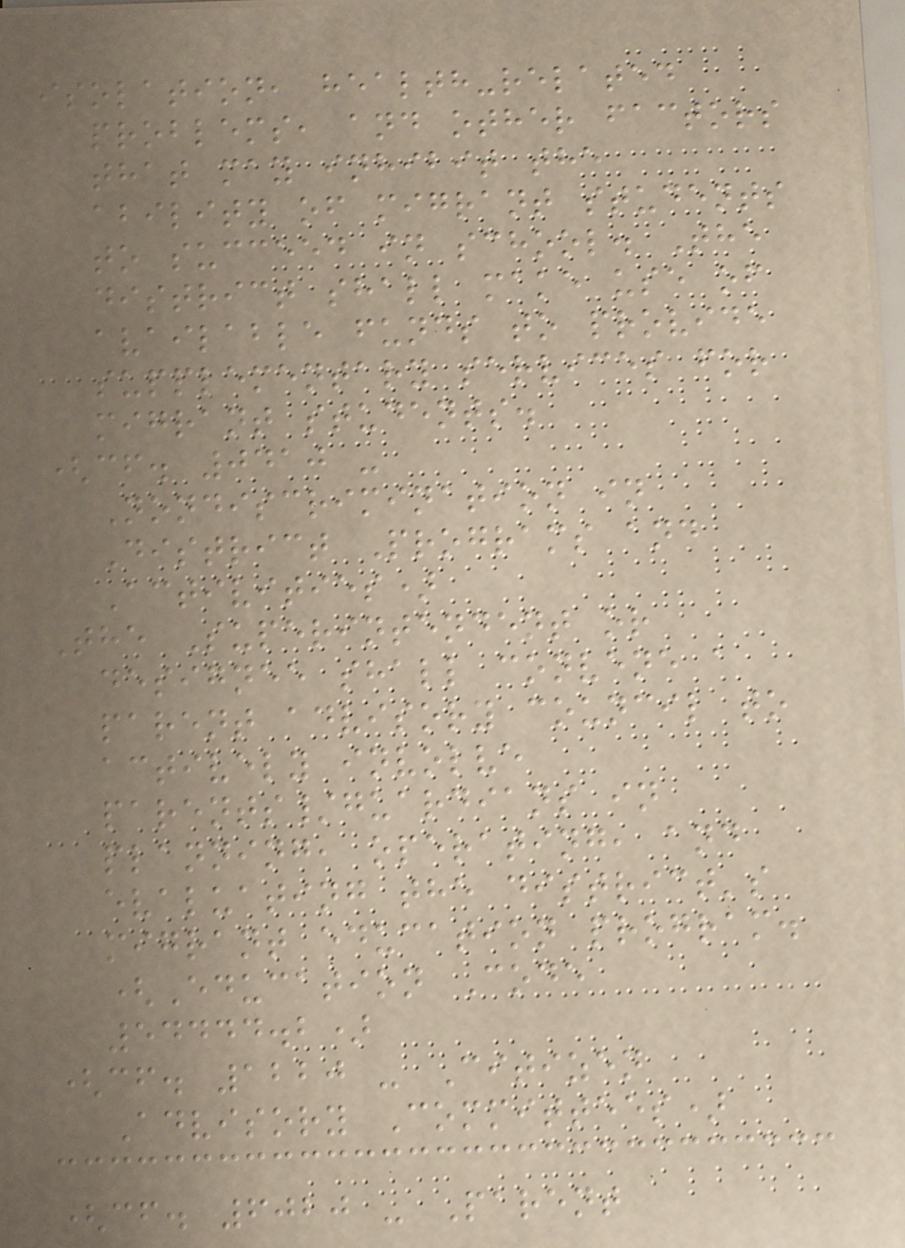isolation, health-related
problems, and other factors
that may inhibit the
ability of migrant students
to succeed in school. The
district shall make use of
available funds to provide
supplementary services for
migrant students.
(cf. 0410 -
Nondiscrimination in
District Programs and
Activities)
The Superintendent or
designee shall convene a
parent advisory council to
actively involve
parents/guardians in
planning, operating, and
evaluating the district's
migrant education program.
(Education Code
54444.2)
(cf. 1220 - Citizen
Advisory Committees)
(cf. 6020 - Parent
